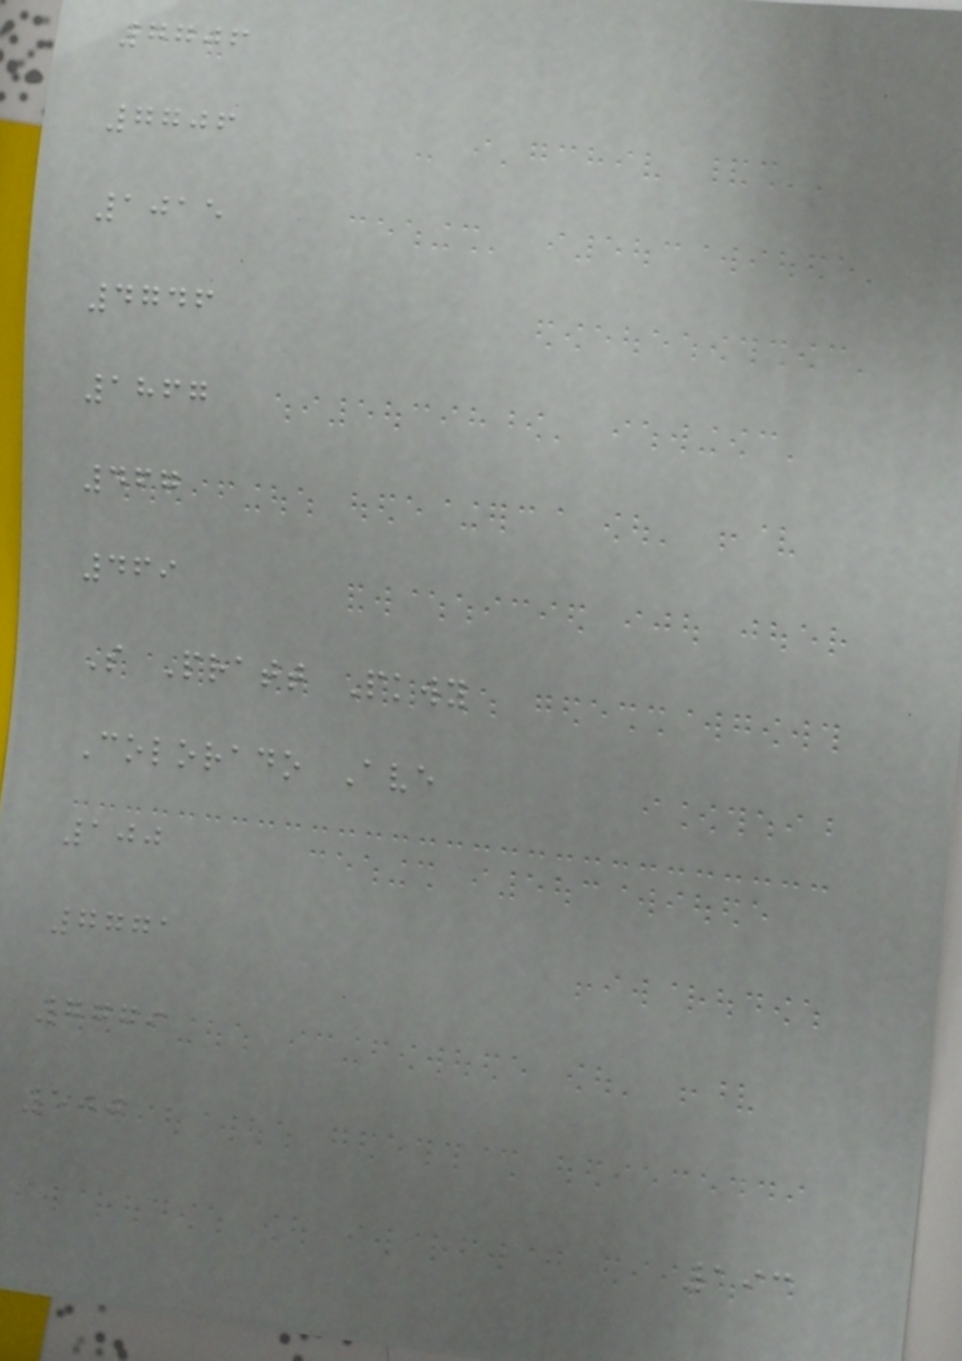7706
7706
1015
4746
1867
467
469
S Pratt Pkwy
Colorado Ave
100
7771
7779
500
193
